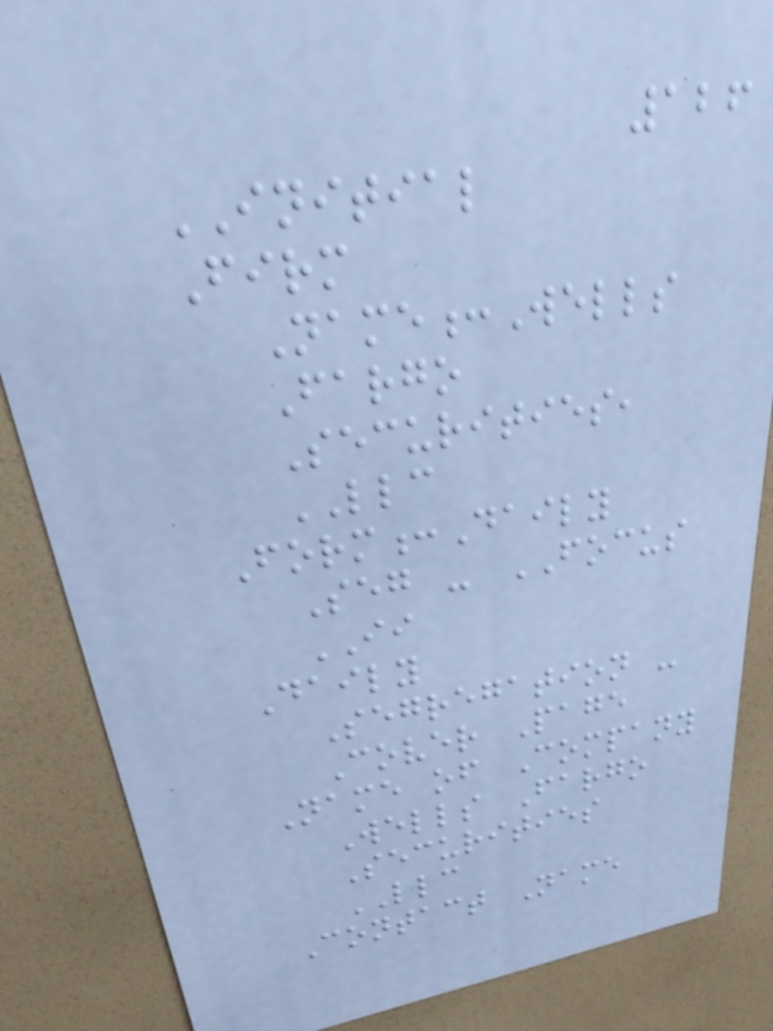126
INITIAL
Firm
Name:Wells
Fargo
Securities,
LLC
Form:Daily
Seg - FOCUS
II
Daily
Segregation -
Cover Page
Name of Company
Wells Fargo
Securities
LLC
Contact Name
